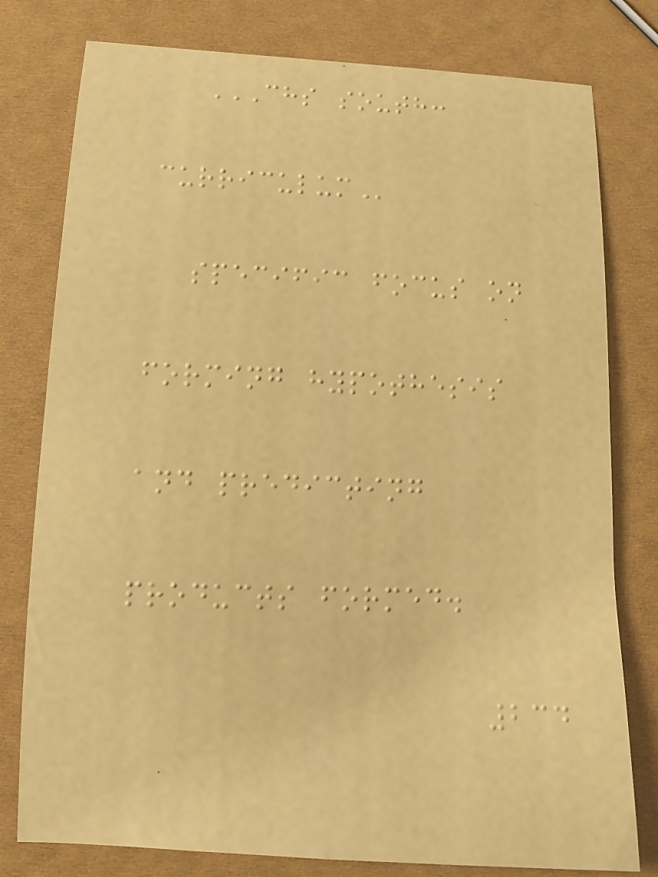CHS SOUTH:
CURRICULUM
specific focus on
forming hypothesis
and predicting
products formed.
234
